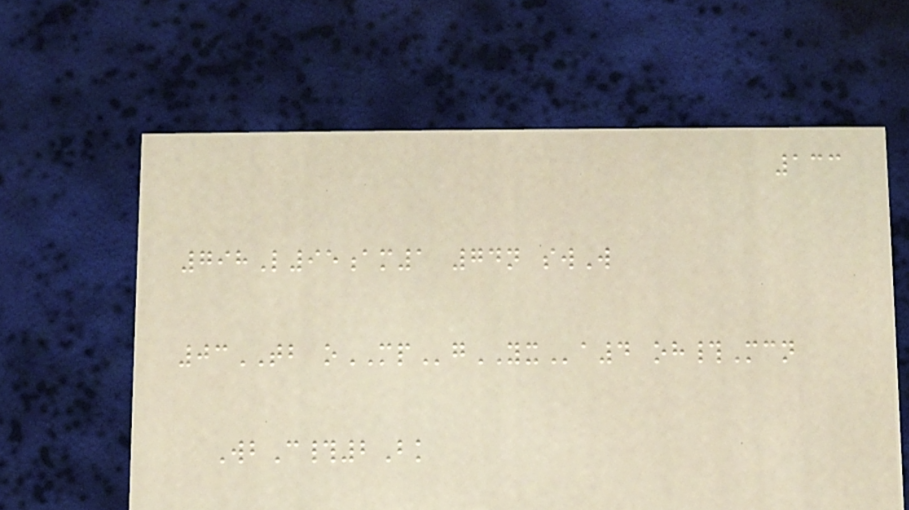133
798L95am1 74n swW
03TB oMPgYXa4 oh#Mcn
WbC#2Bk
